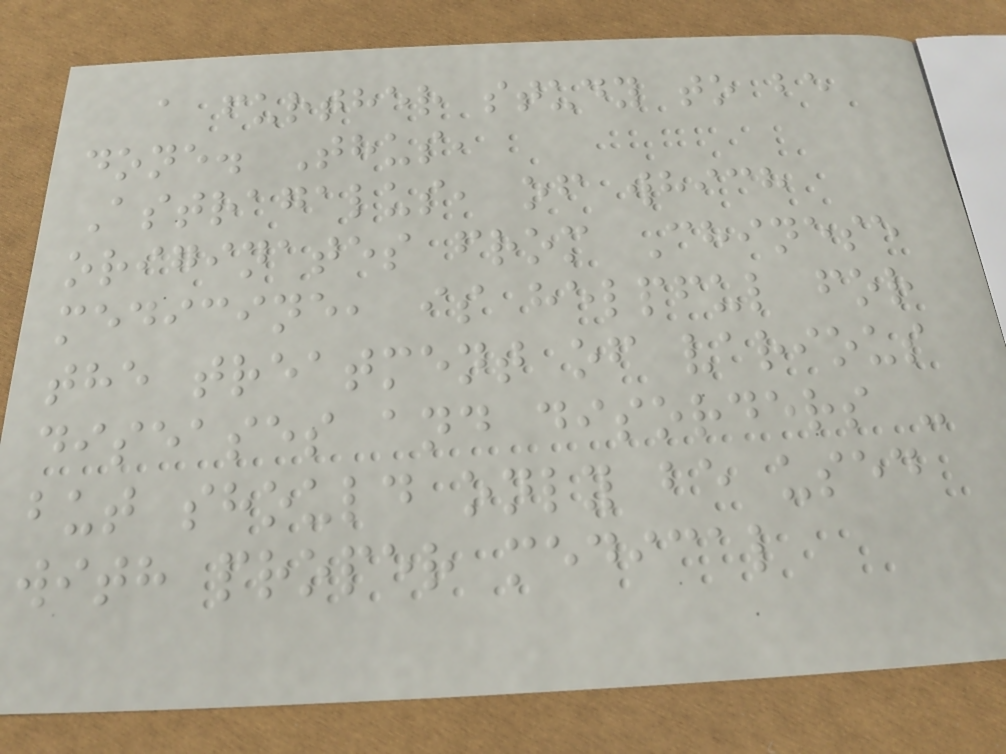a further study to be
done. Thus,
Astragalus, of which
originates from Chinese
medicine, is helpful for
the treatment of various
diseases and disorders -
but should only be used
with proper medical
